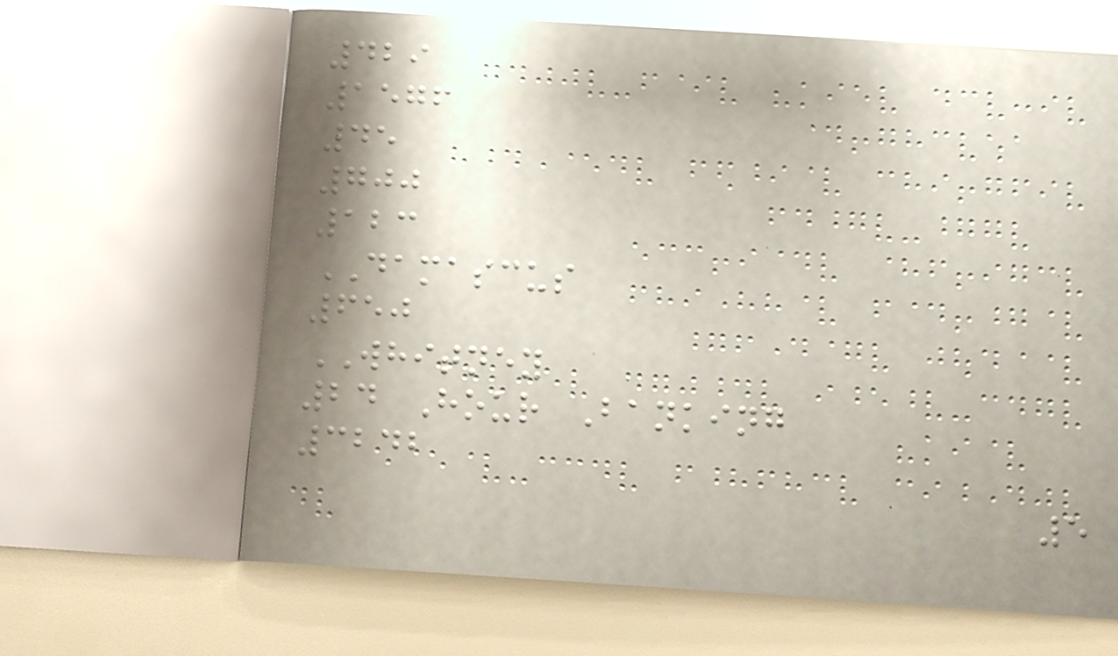429
1576
45
700
123
DAMASCUS
650
WHITNEY
24 Hour Banking
3242
5
